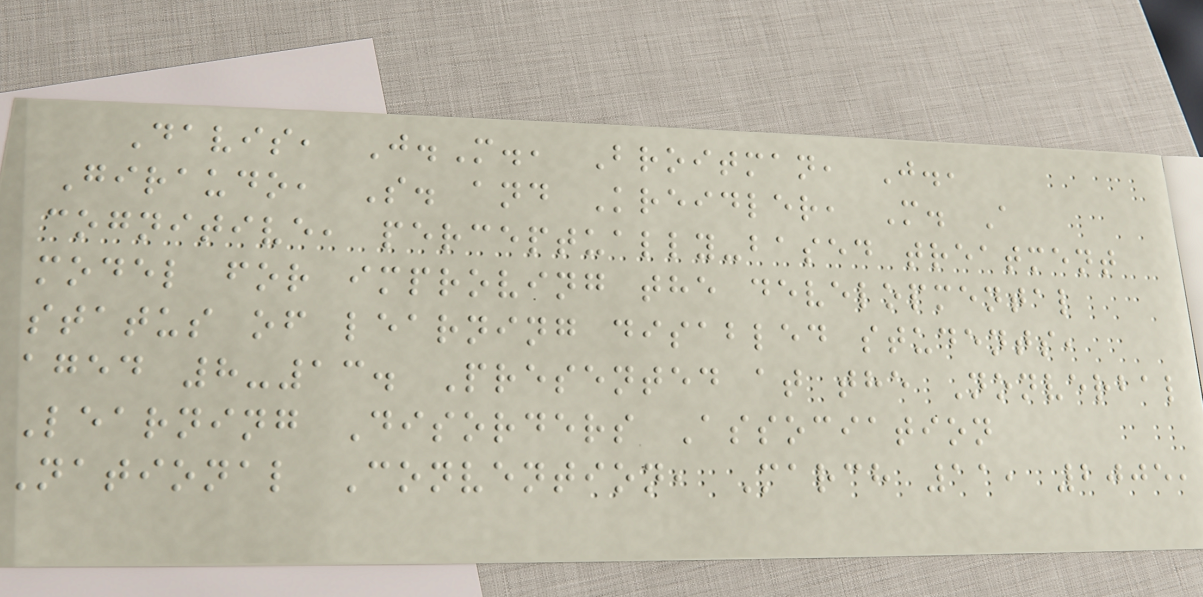Davis, J.M., Broitman, J.,
Giraudo, S. and Kreidler, M. A
cognitive, perceptually-based treatment
model for improving the developmental
status of learning disabled students,
aged 8-13. Presented at the Nonverbal
Learning Disorders Association
National Convention, March 11, 2005,
